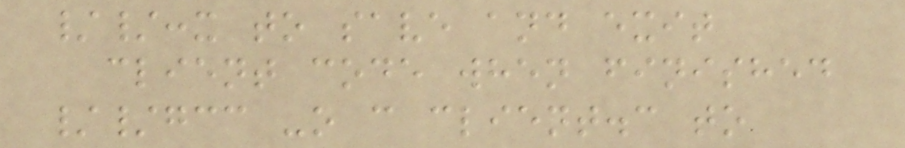//:x to save and exit
client code when finished
//gcc -o c client.c to
